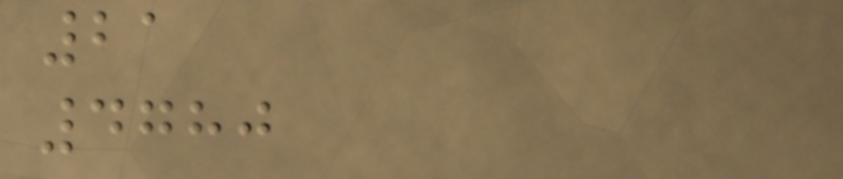21
4780
